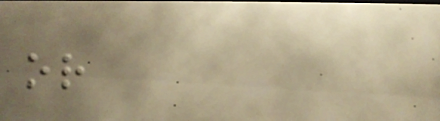or
